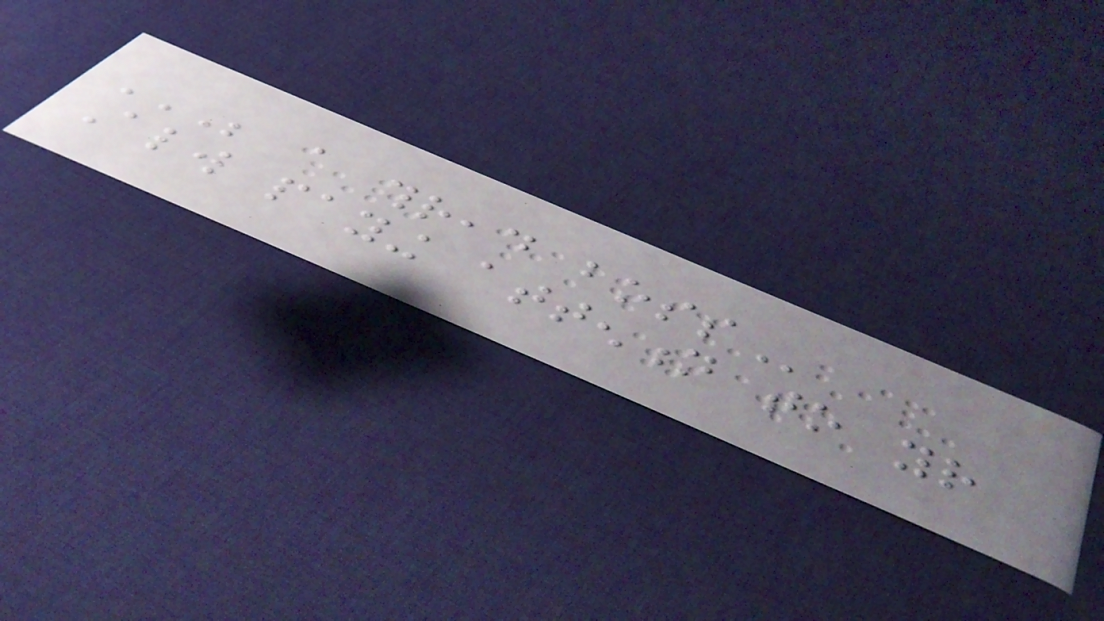BE A THREAD BOSS
Always paying attention to your
